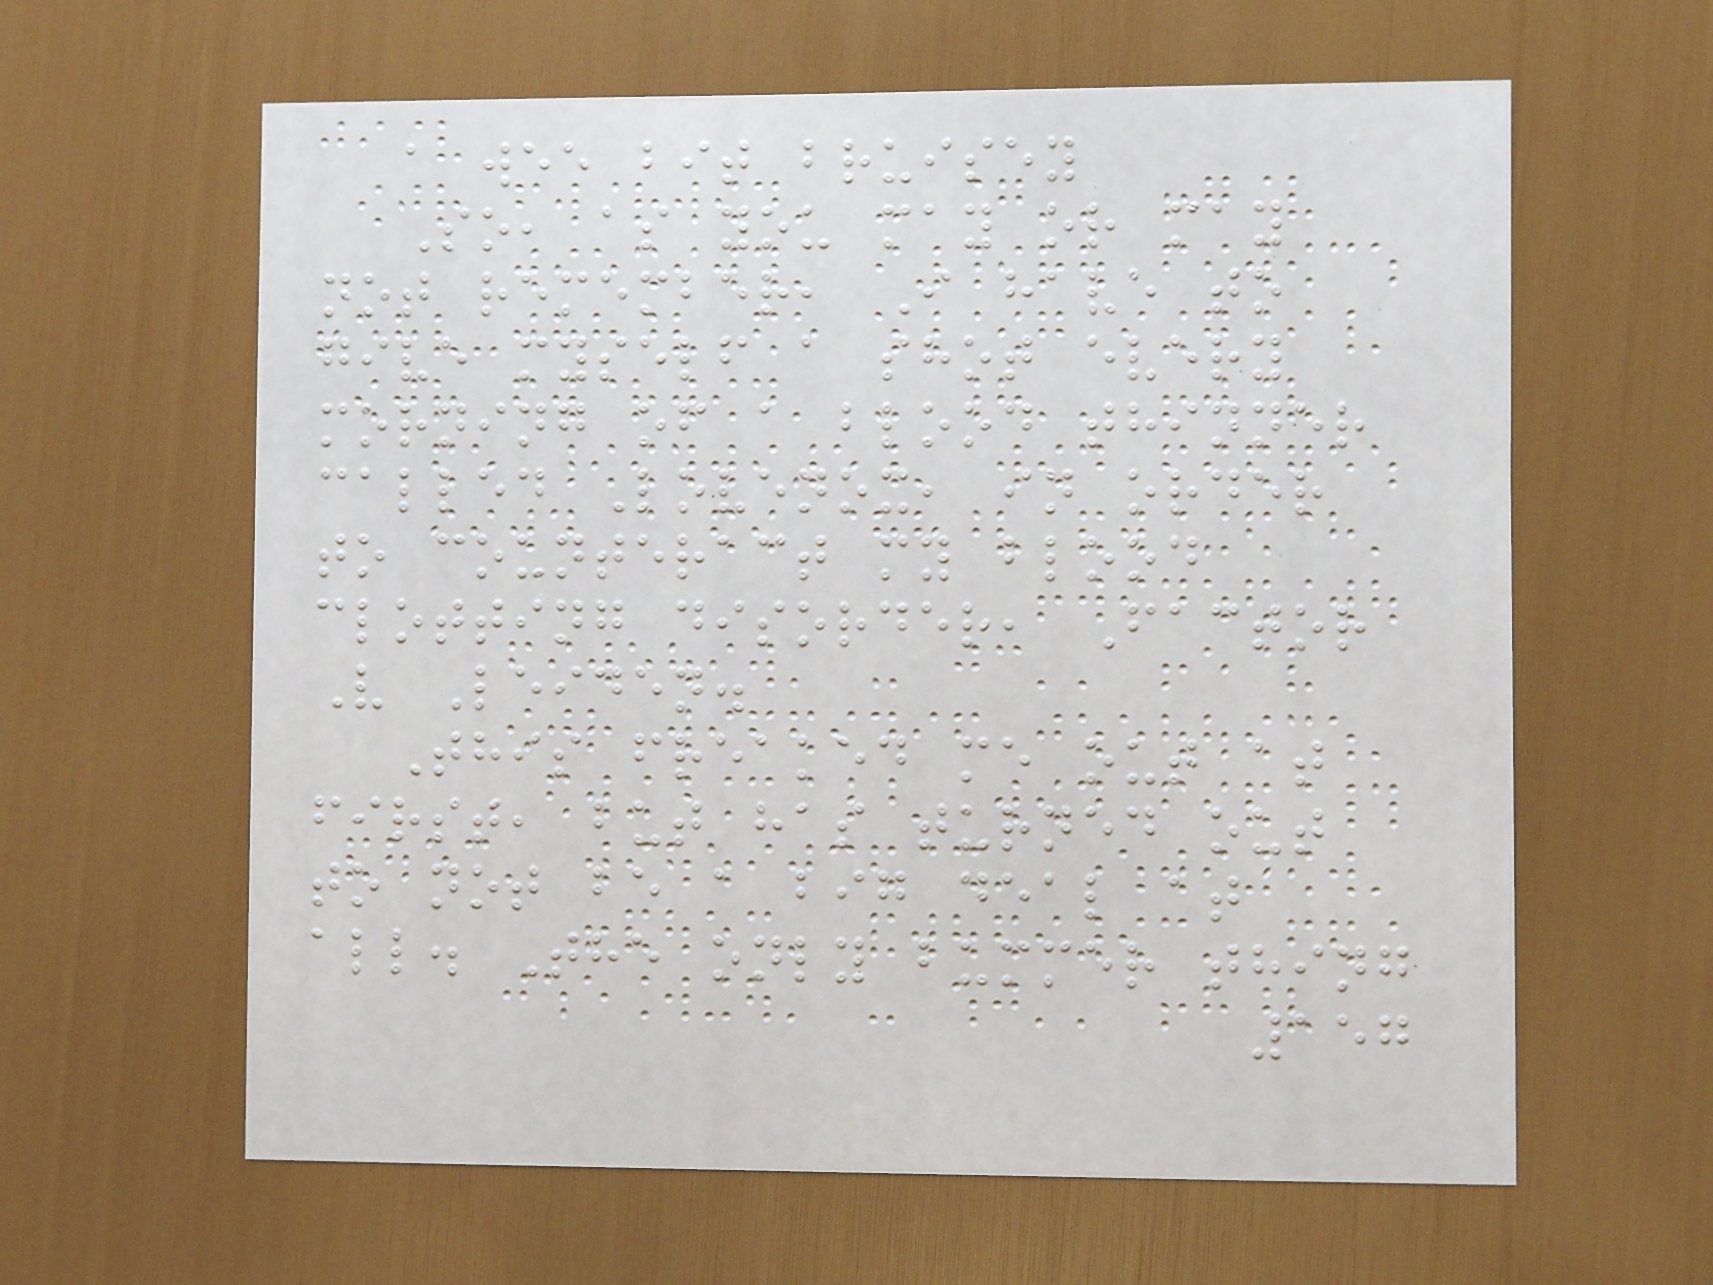a wee bit bruisey
So, as you may or may
not remember, I have to
give myself a shot every
morning of a blood thinner
called Lovenox, in order
to counteract my blood
clotting disorder, Factor
V Leiden.
This freaked me out at
first, but has turned out
to not be a big deal at
all. The only bummer thing
157
